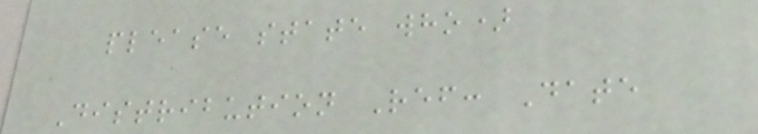please state who)
Distribution Ref: Date
